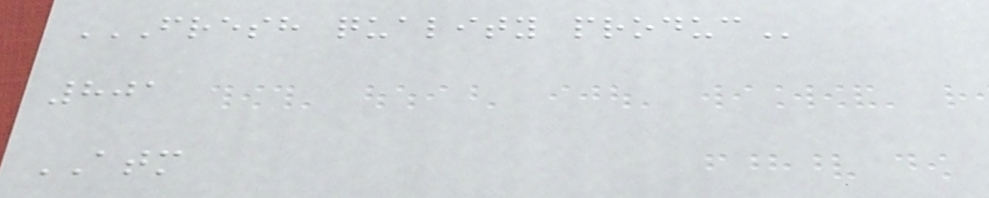FRESH QUALITY PRODUC
801
ATM
